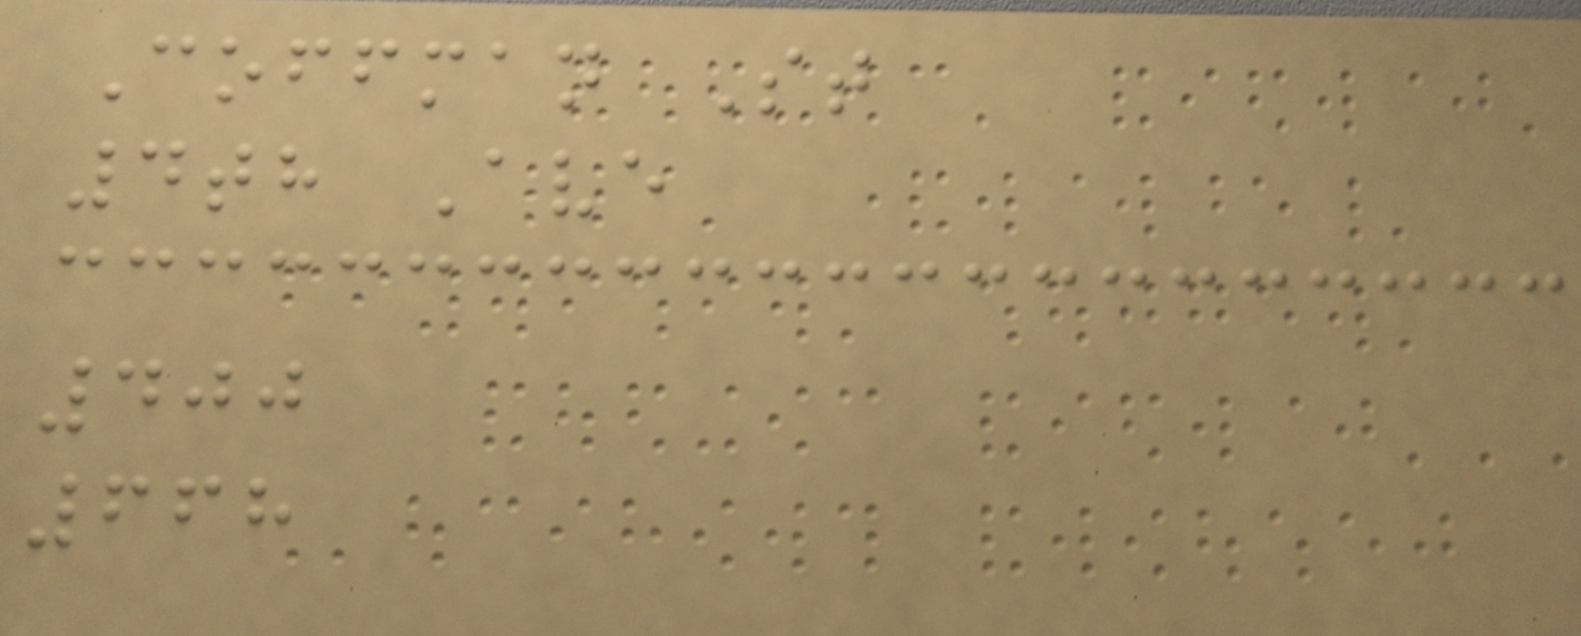Coffman St
4th Ave
400
668
